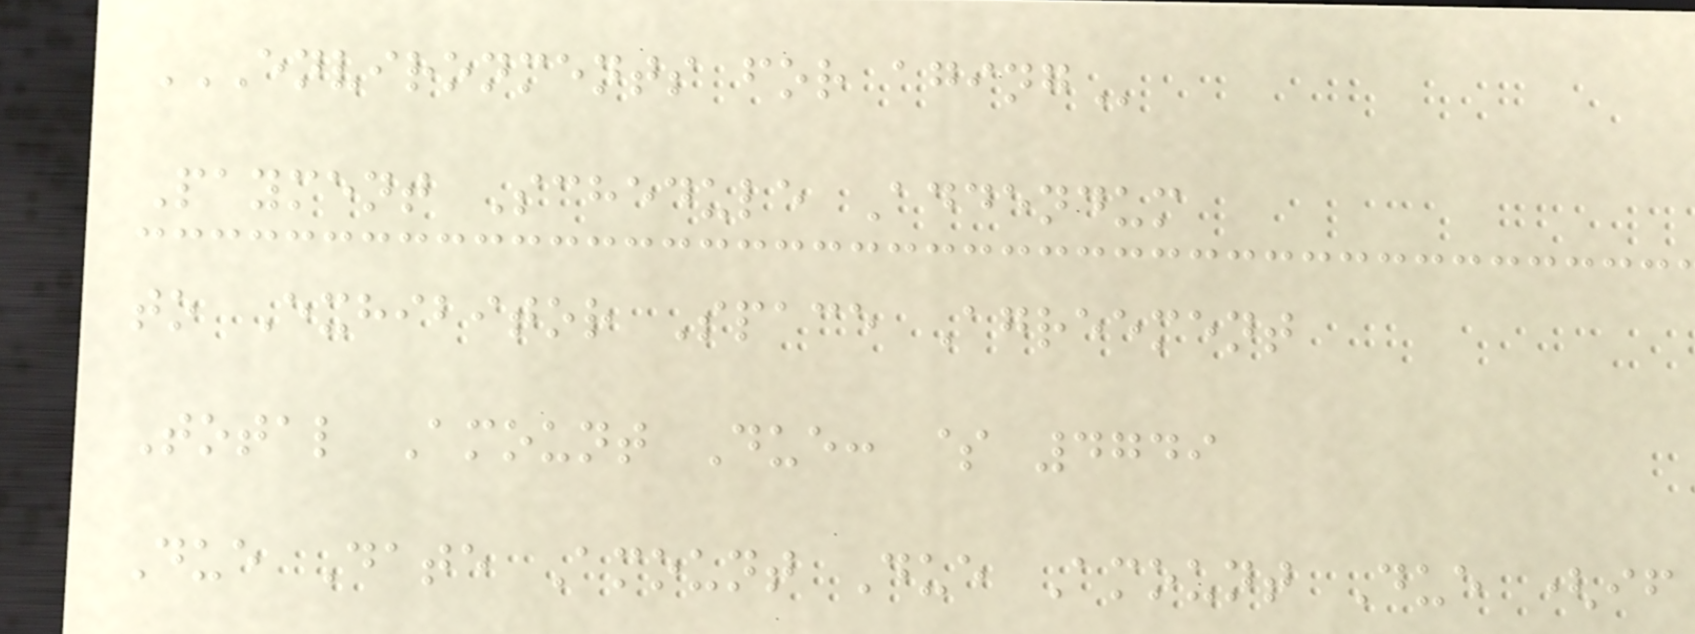ENVIRONMENTS FOR AGING
Payment Schedule Addendum
to Exhibitor Space Agreement
Total Amount Due: $ 4749
Due Date Amount Due Amount Due (if
